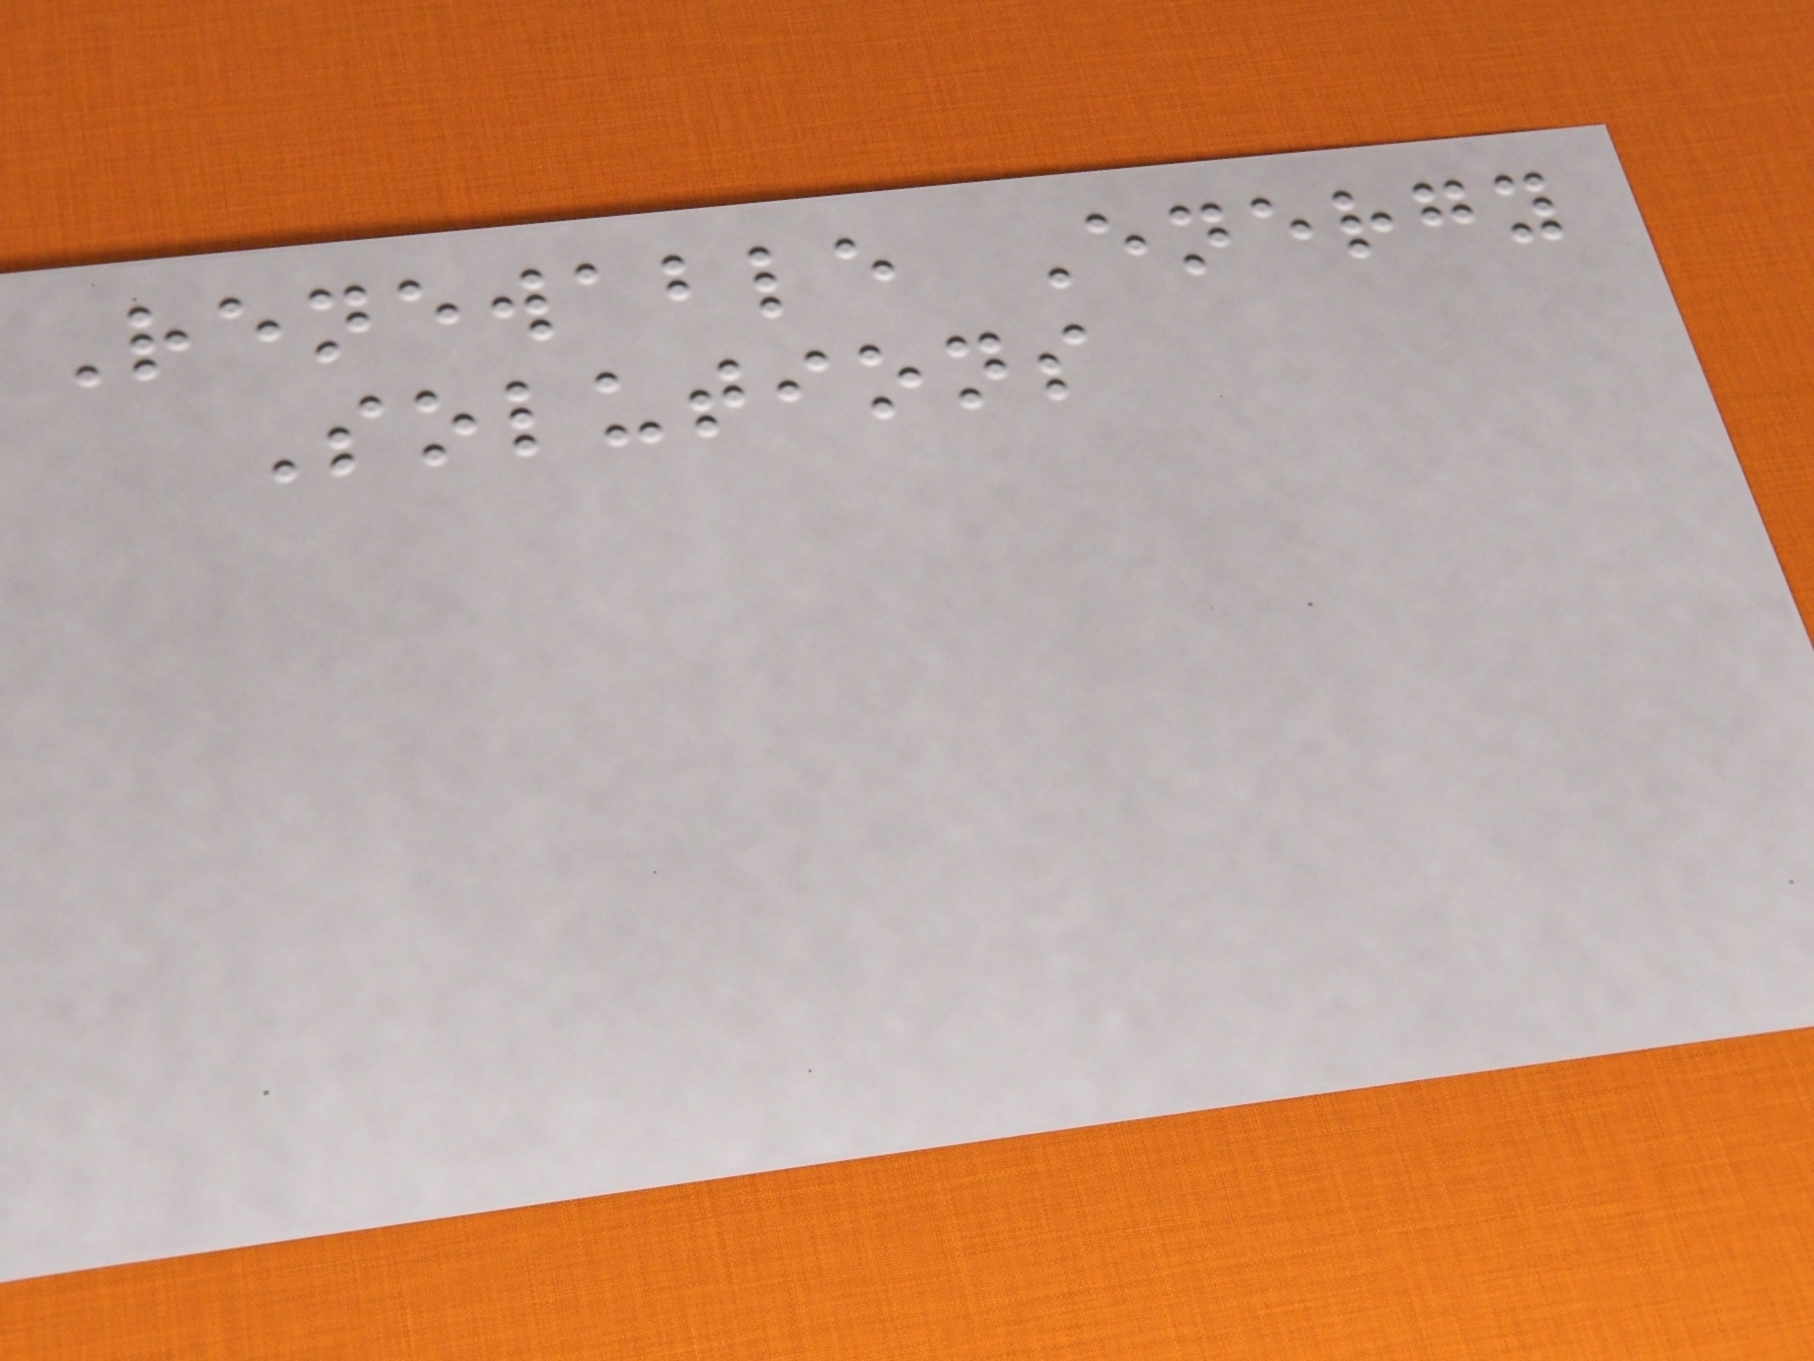Renewable Energy
Solutions
